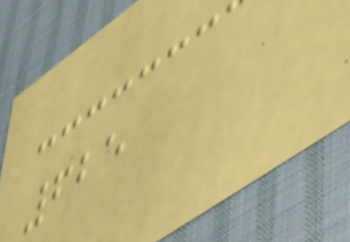625
